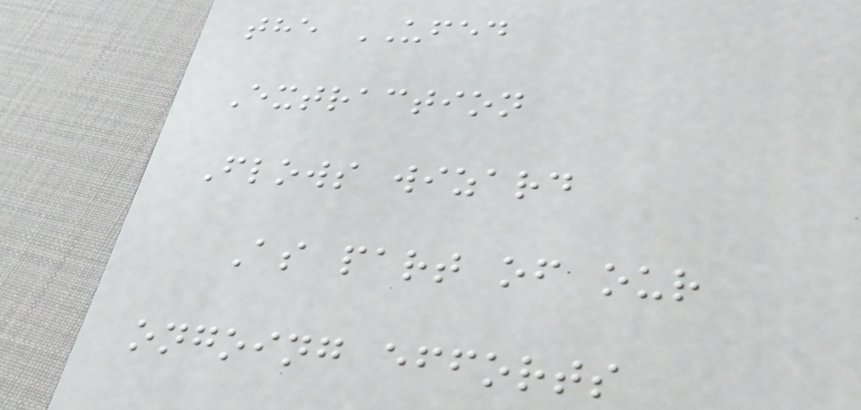the UFED
Extraction
Flows wizard
As part of our
ongoing efforts
